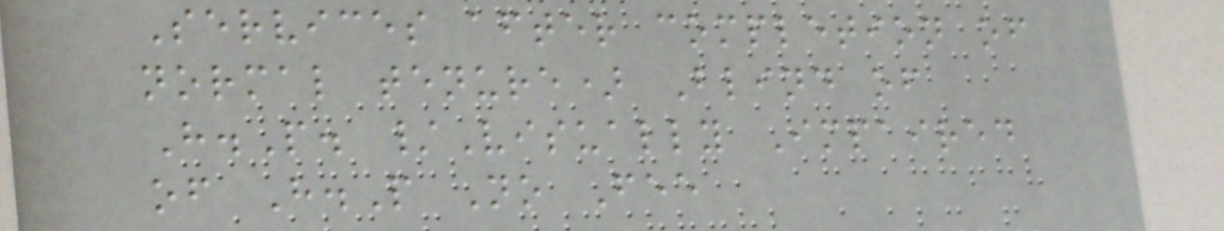Services after completion of
normal tenure) Blind of
H.P. /Visually Impaired
of H.P No Fee
